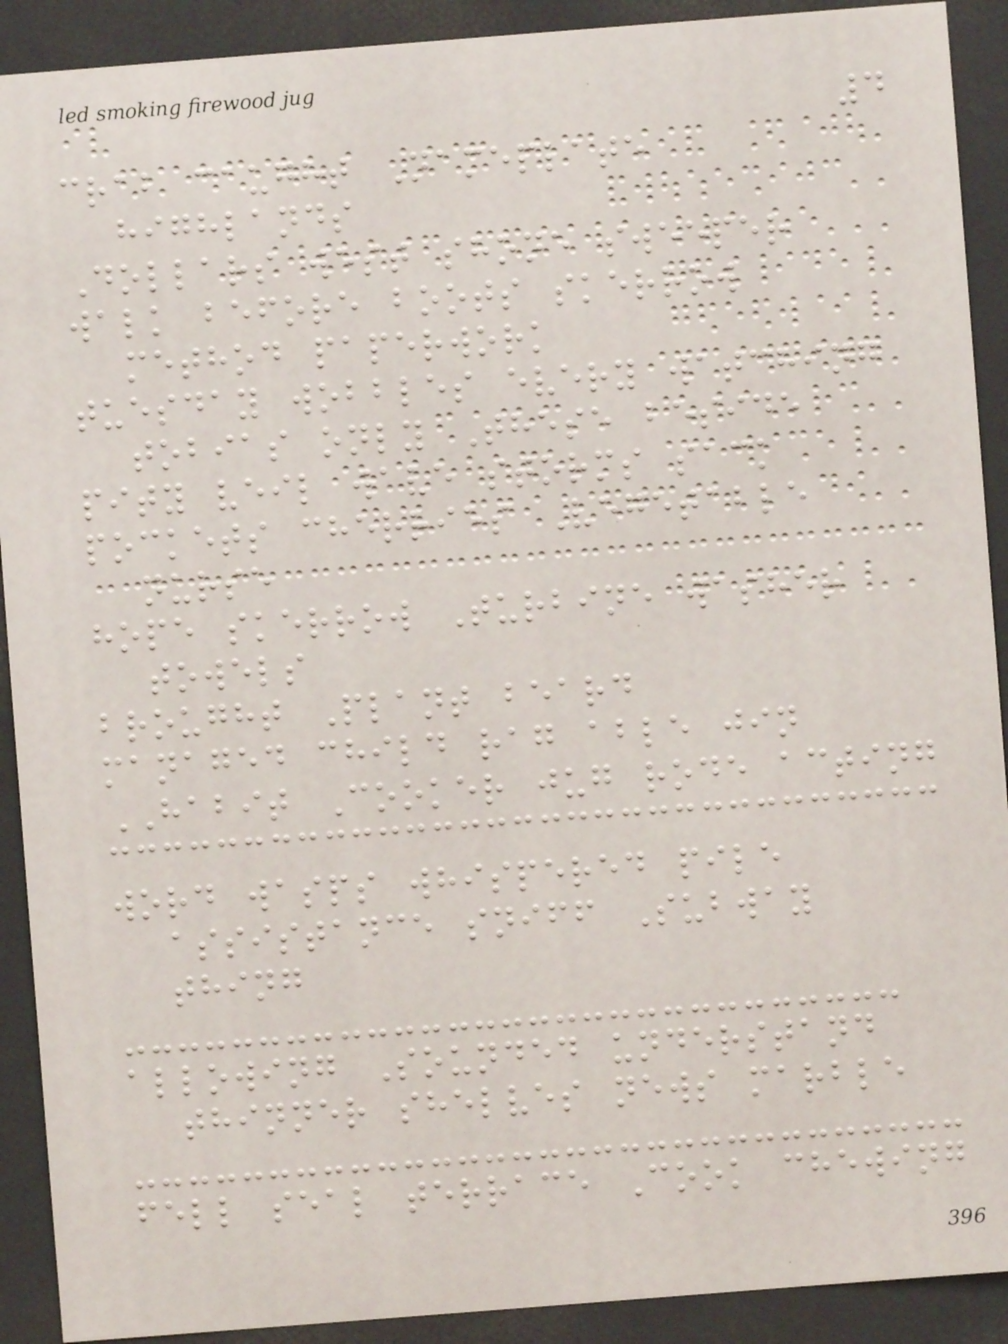4
crab caught Nameplate
highlands
Dollars west shone sweeper
walk before boots skerrow
method paperwork
tuesday wobbles every watching
tobias only These beside
pity veil wave storms sack
pockets cherries Vegetable
nurse
hope skerrow Turbine washer
towels
brought Plant beard
managed child rag able jin
HABIT Cooker jug rode acting
word wasps whispered pile
assistance sniff Subway
thing
allowing Sounded understand
thinner shelves news marble
fell seal terrace Cook chewing
